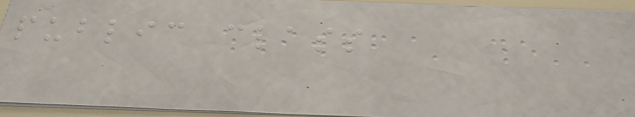public class
